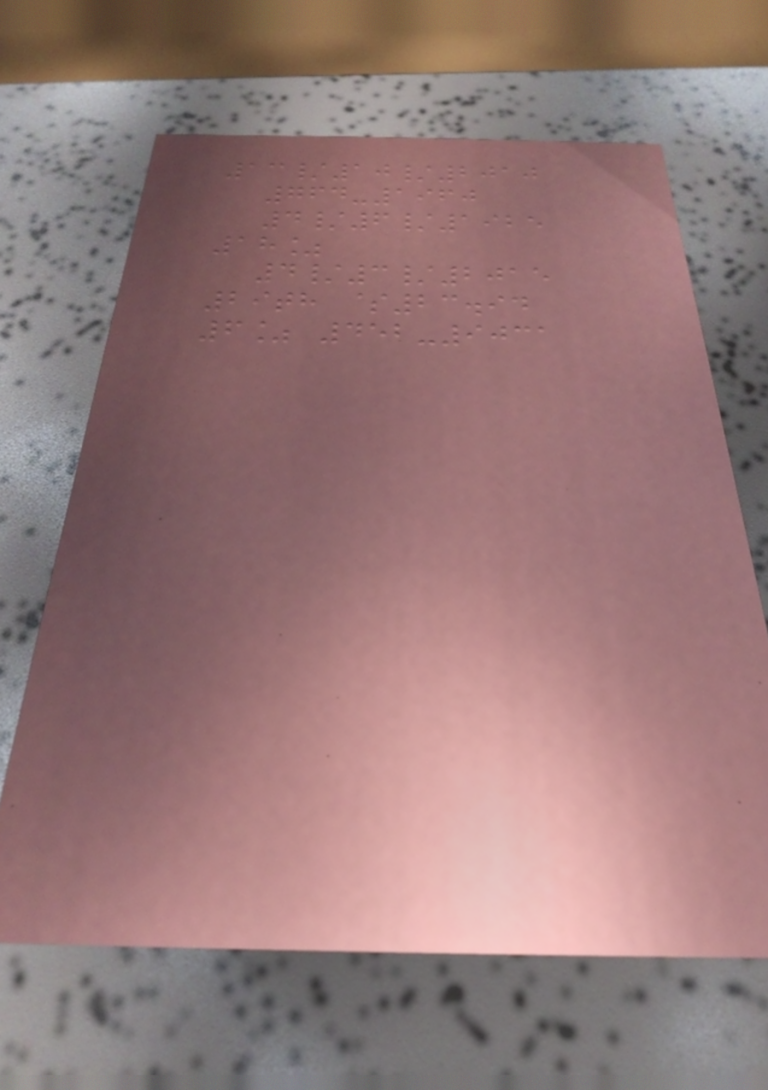13/10/2010
764-1960
4/6/1925
18%
4/3/2015
29th $23.94
6% 452-9031
